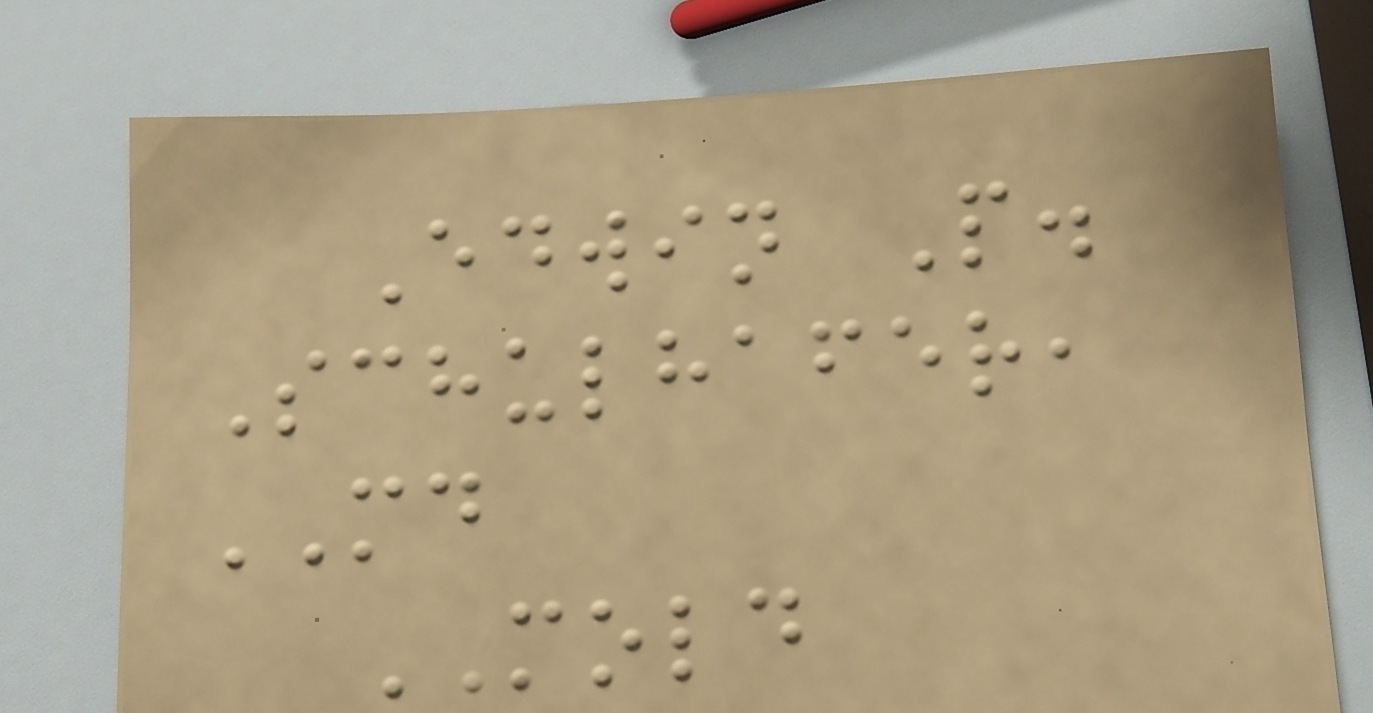Edwin P.
Schulhafer,
MD
MOLD
